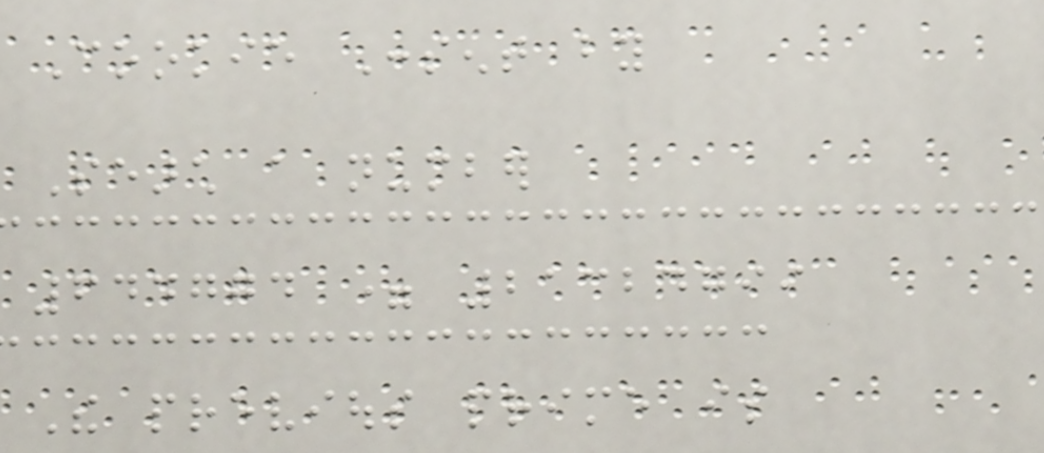Cookie Consent by
Search a number
644774 = 21324799
The previous prime is
